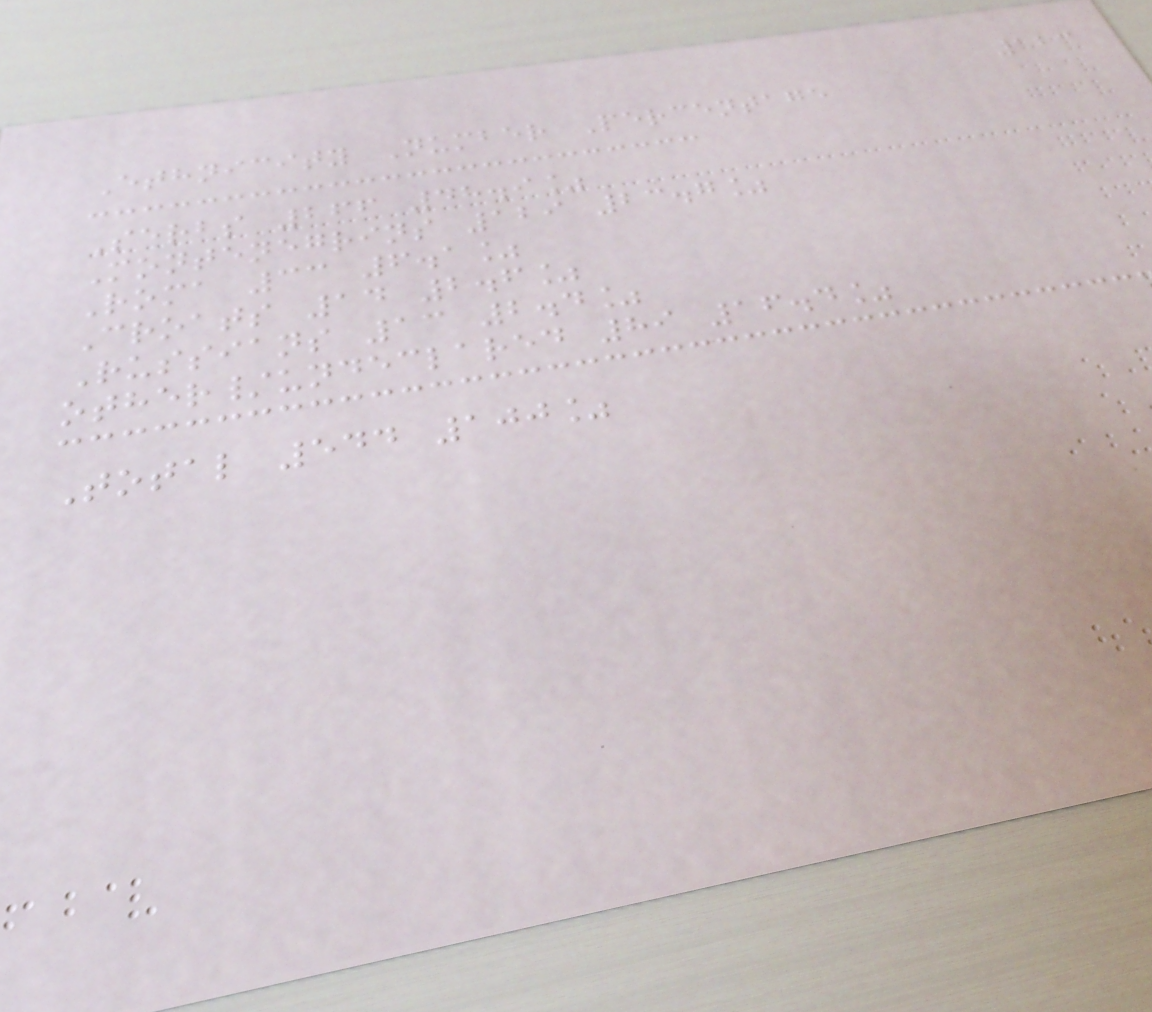123
Ethnicity Number Percentage
Serbs 266 48.9%
Montenegrins 129 23.7%
Roma 33 6.1%
Croats 14 2.6%
Russians 13 2.4%
other/undeclared 89 16.4%
Total 544 100%
